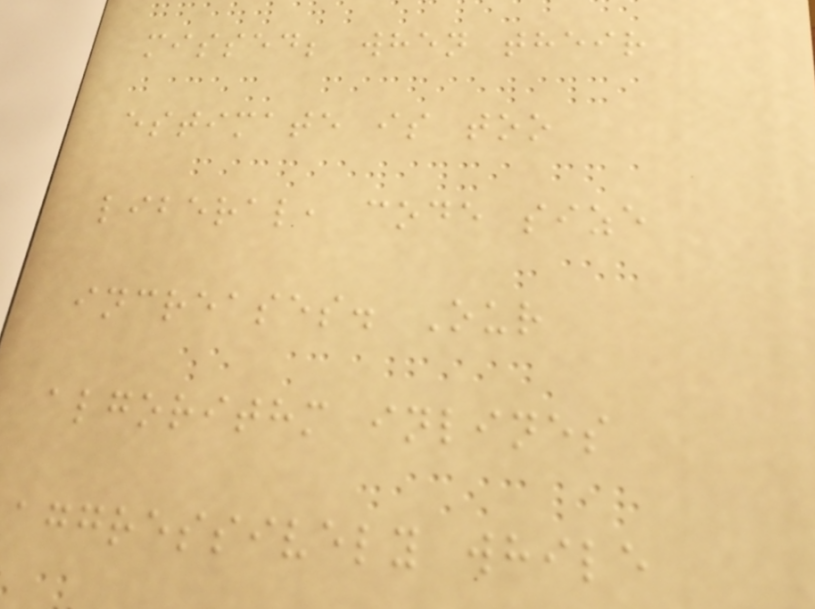missed; when their
estimate is too
liberal, code size
increases. Our
algorithm inlines
aggressively while
